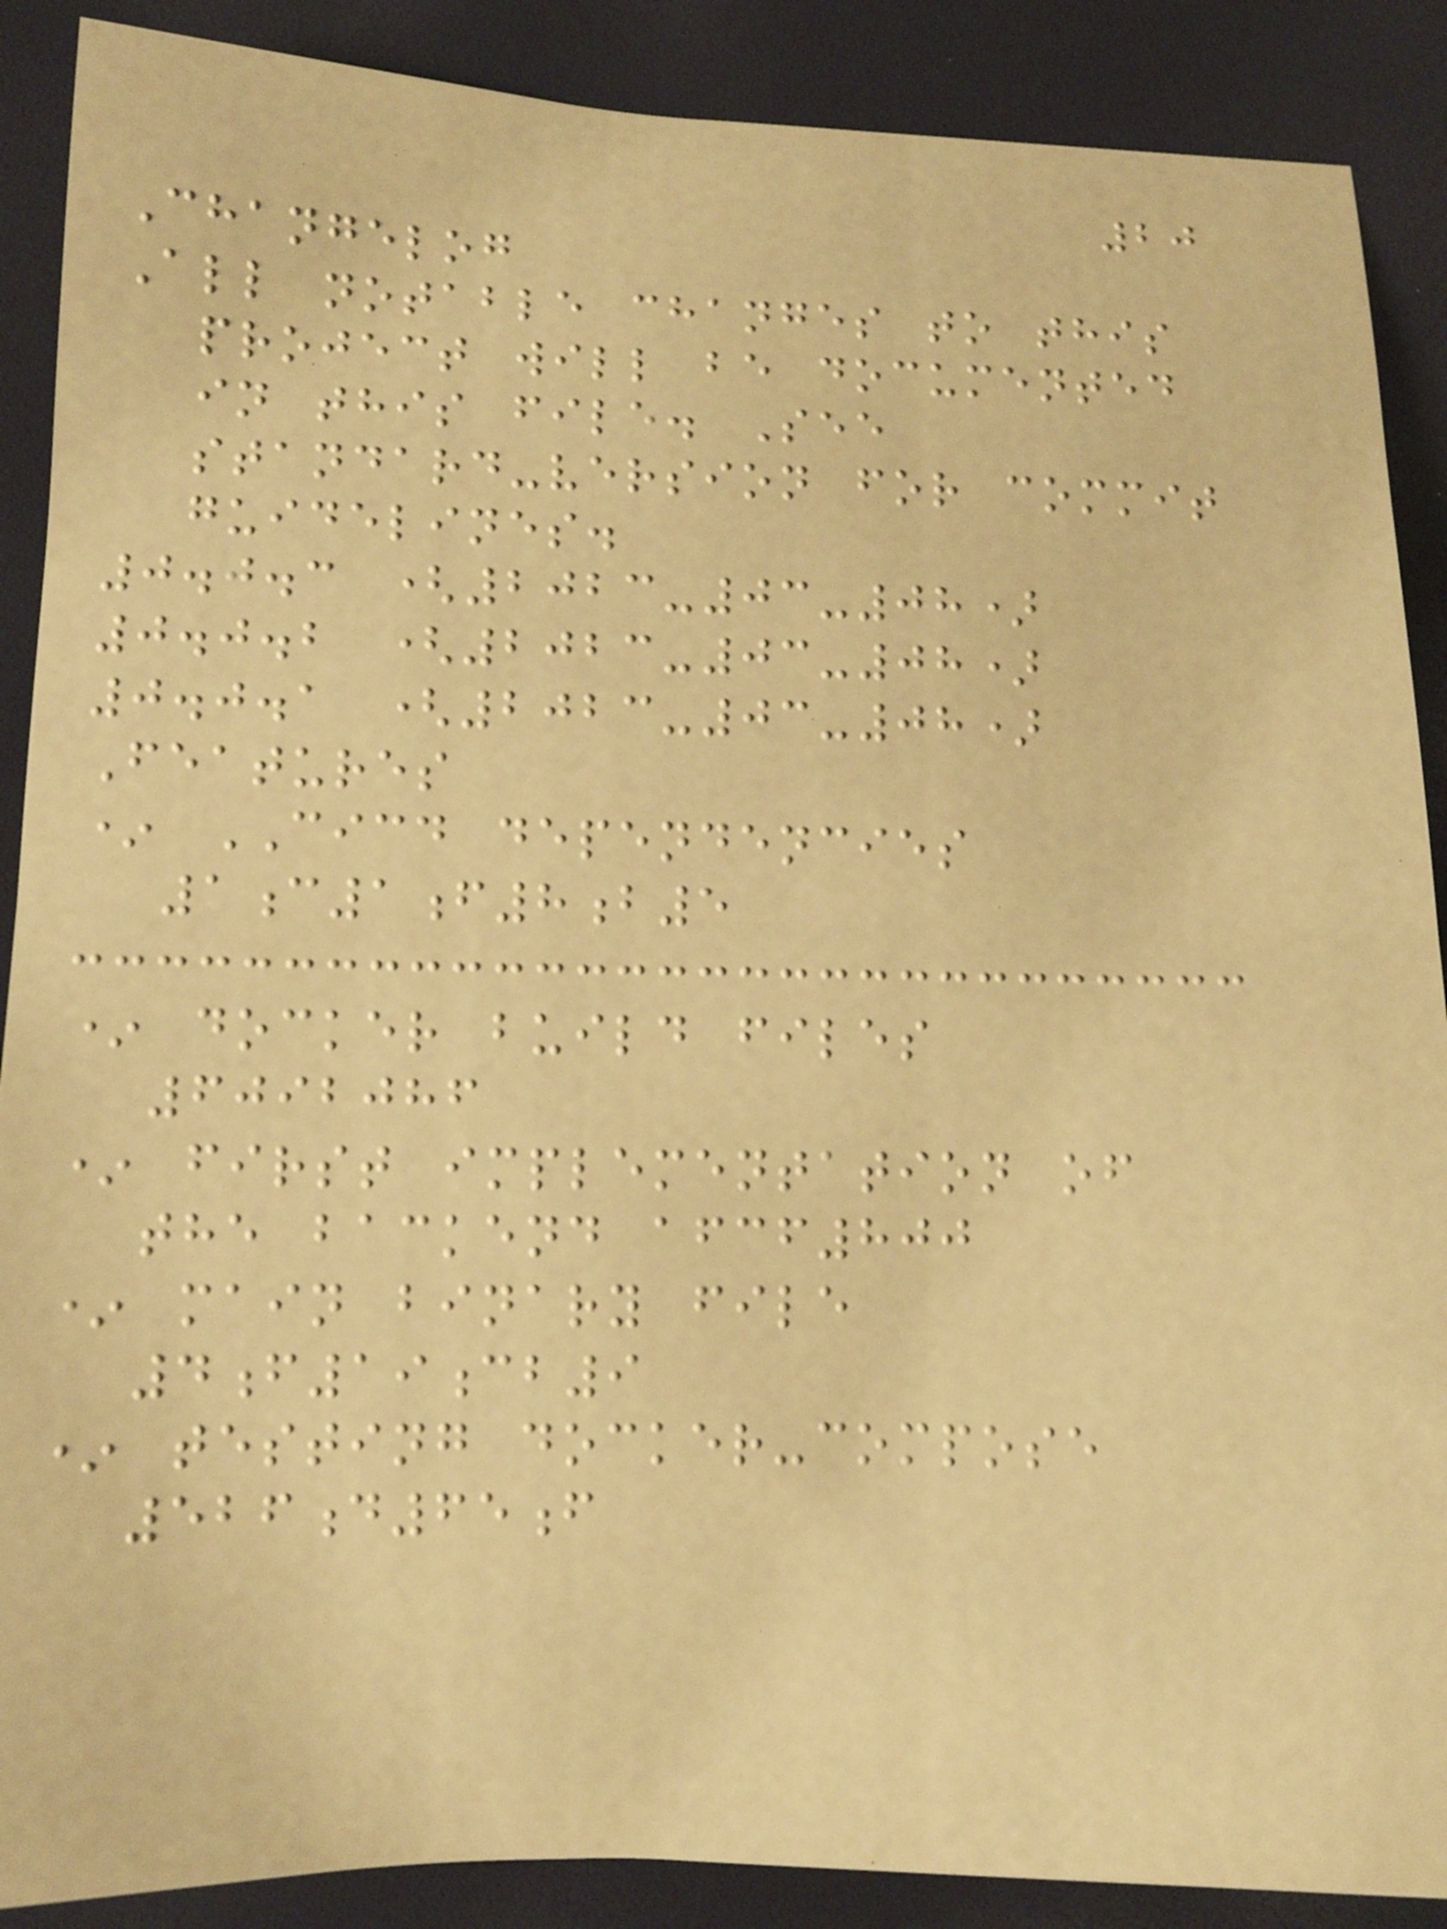20
Changelog
All notable changes to this
project will be documented
in this file. See
standard-version for commit
guidelines.
0.0.3 (2023-03-08)
0.0.2 (2023-03-08)
0.0.1 (2023-03-08)
Features
* CICD dependencies
1c1f8b5
* docker build files
6092086
* first implementation of
the backend afcf800
* main binary file
4f19cb9
* testing docker-compose
526d65f
